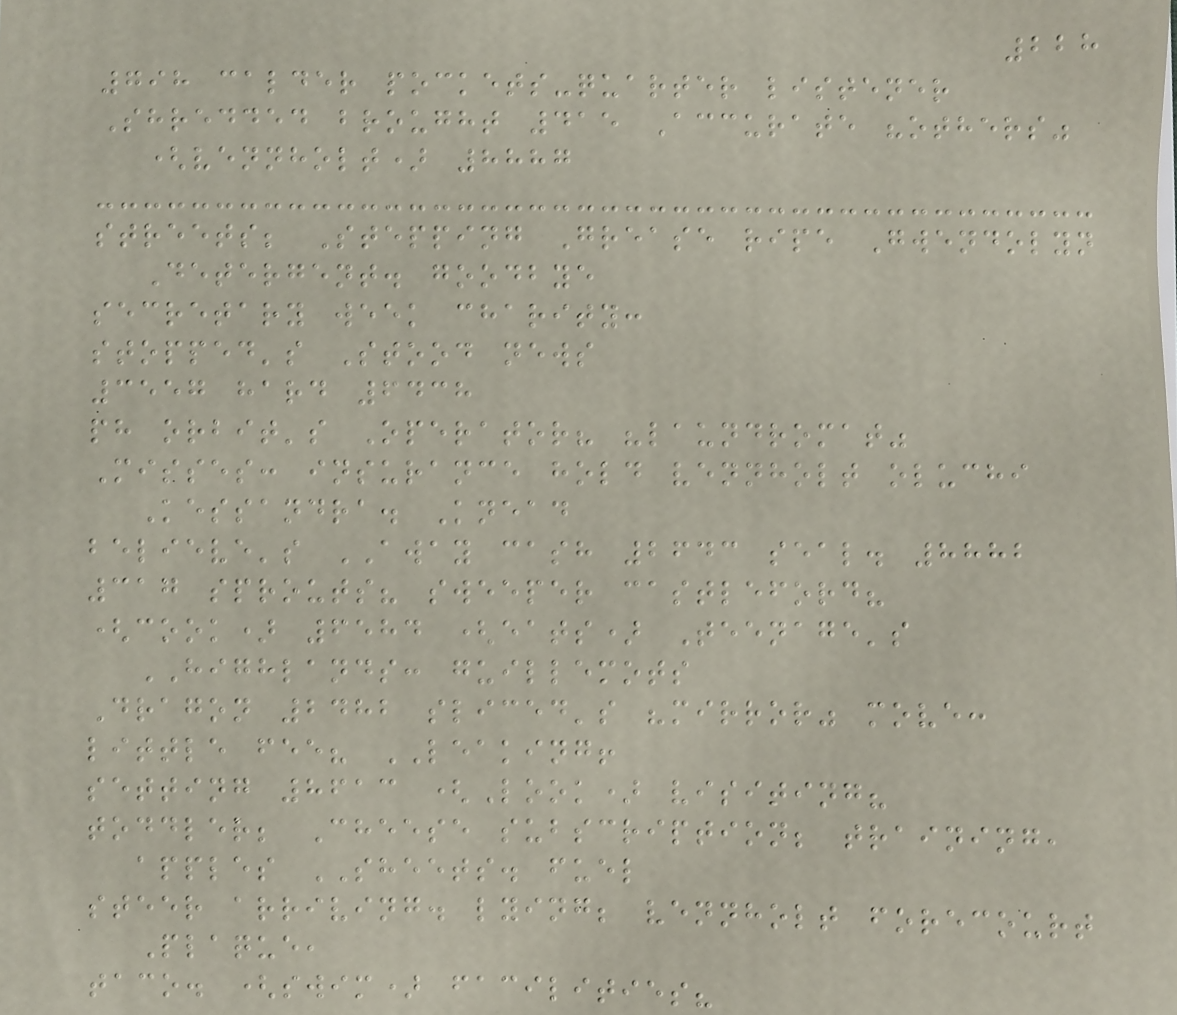228
798 calder pockets-quarter listener
Shredded brought 415 Accurate "others"
(vennholt) 8887
streets; Stepping Grease ripe Gwendolyn
Detergent. goodbye
secretary week charity:
stopped's Stood news
3557 hard 6438
ph orbit's Operator? "laundromat"
Misses: insurance hold vennholt oluchi
Kessandra. Knead
believe's AWAY cash 2643 seal. 8882
317 sprouts? sweeper castleford?
(cook) 6584 (eats) Teenage's
HIGHLANDS: guillemots
Dragon 2482 sliced's "mirror" move:
little fee? LEAKING!
setting 8613 (Look) visiting?
toddler; Cheese subscription; training,
apples SHEETS. fuel
steer arriving. lying; vennholt forecourt
Plaque,
taco. (swim) facilities?
